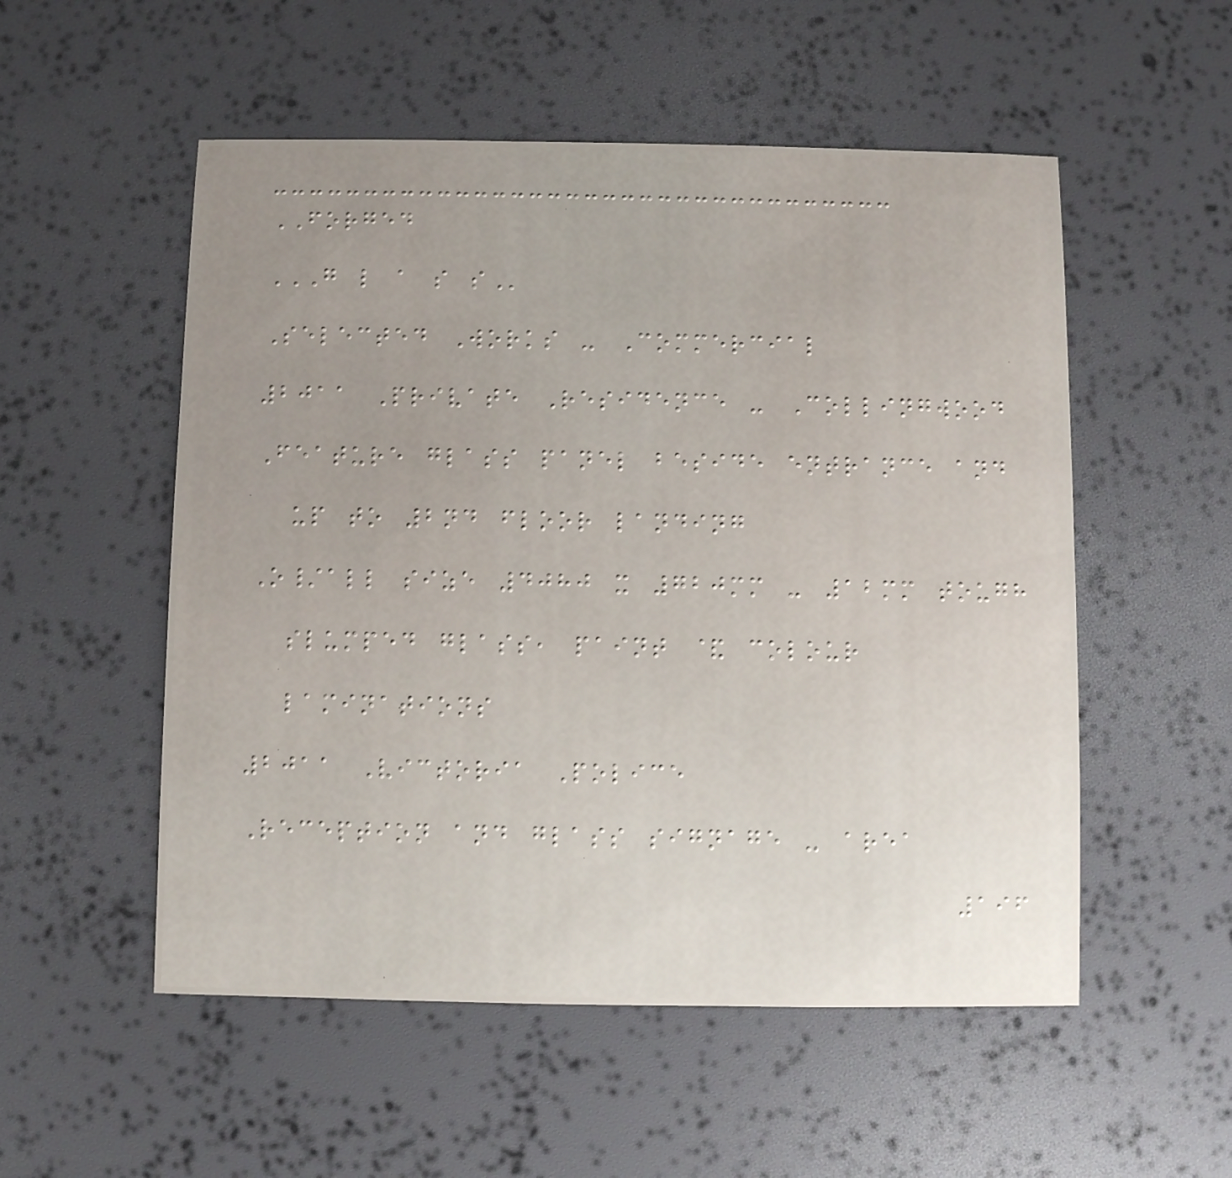FORGED
G L A S S
Selected Works - Commercial
2011 Private Residence - Collingwood
Feature glass panel beside entrance and
up to 2nd floor landing
O/all size 4080 x 720mm - 12mm tough
slumped glass, paint & colour
laminations
2011 Victoria Police
Reception and glass signage - area
196
